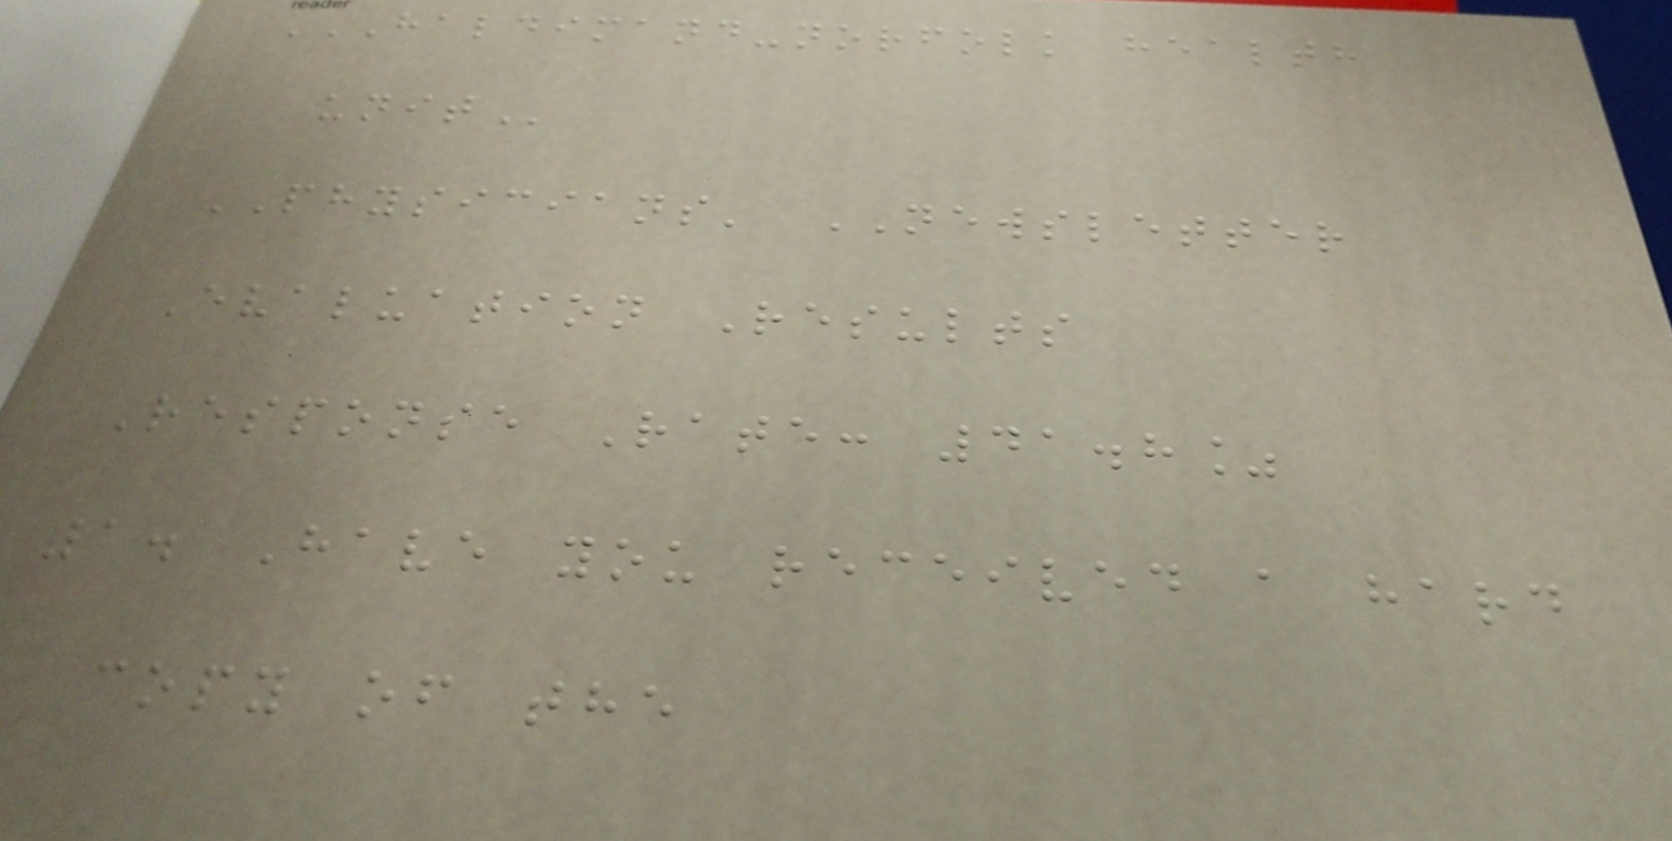HALDIMAND-NORFOLK HEALTH
UNIT
PHYSICIANS' NEWSLETTER
Evaluation Results
Response Rate: 41.8%
1. Have you received a hard
copy of the
